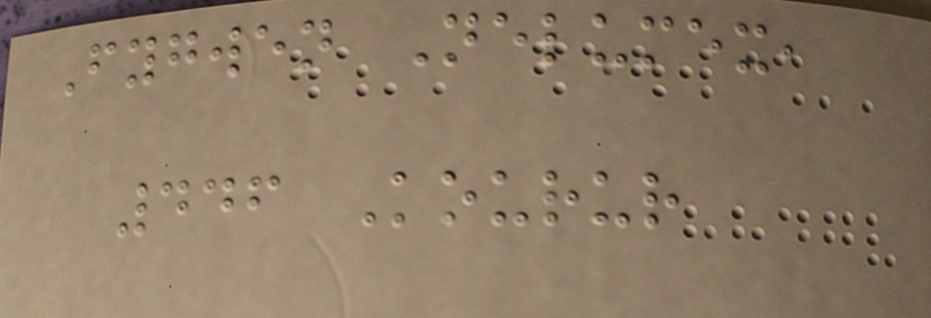Fygwen Nelumex,
446 Kourur
